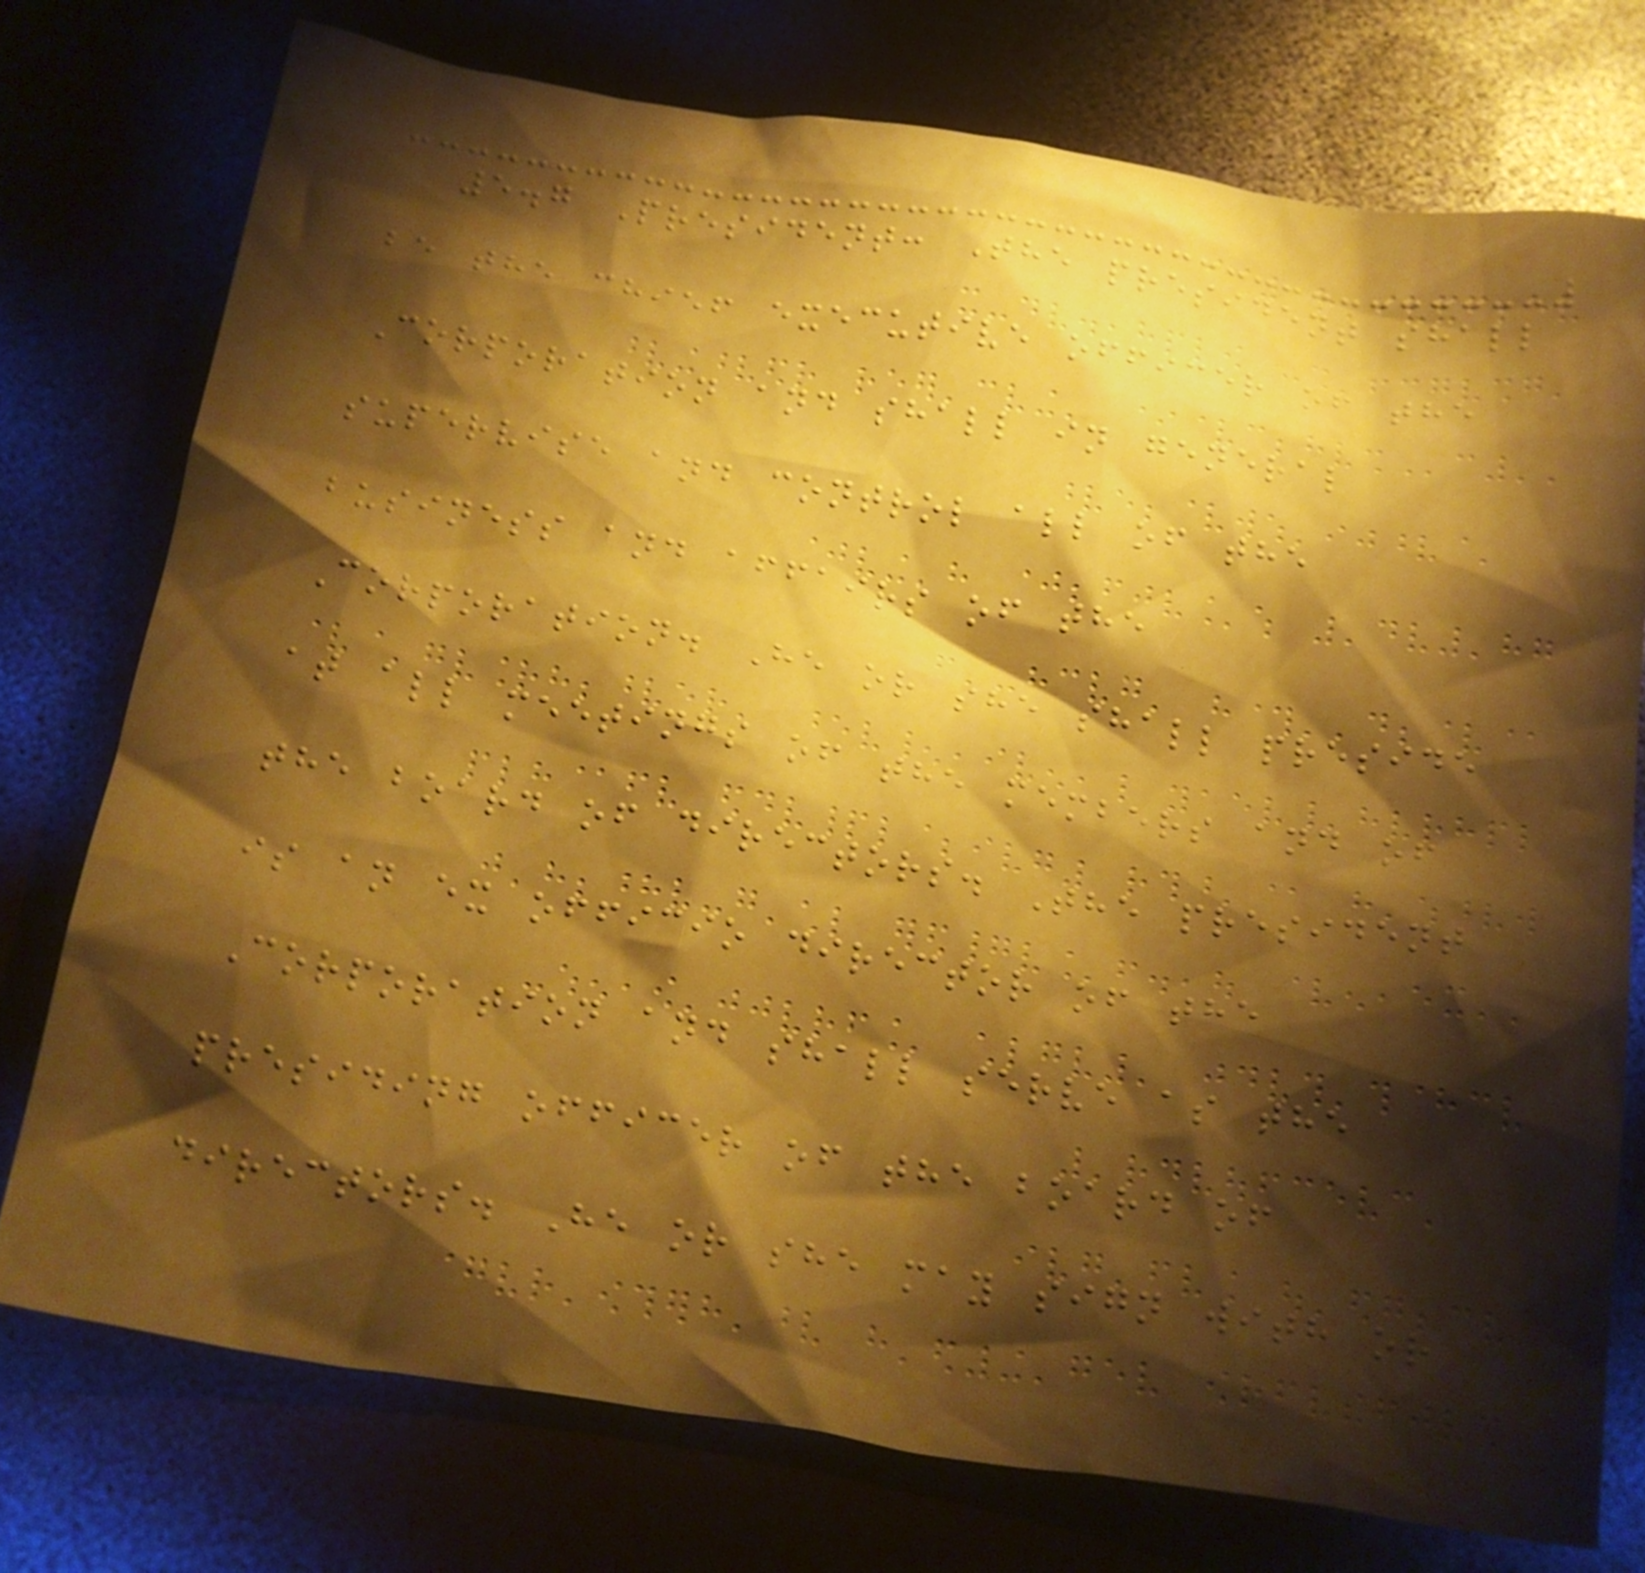5.7 President: The president shall
be the chief executive officer of the
Corporation and shall in general
supervise and control all of the
business and affairs of the
Corporation. He or she shall preside
at all meetings of the members and of
the board of directors. The president
is an ex officio director of the
Corporation and shall serve as the
presiding officer of the board of
directors. He or she may sign with or
